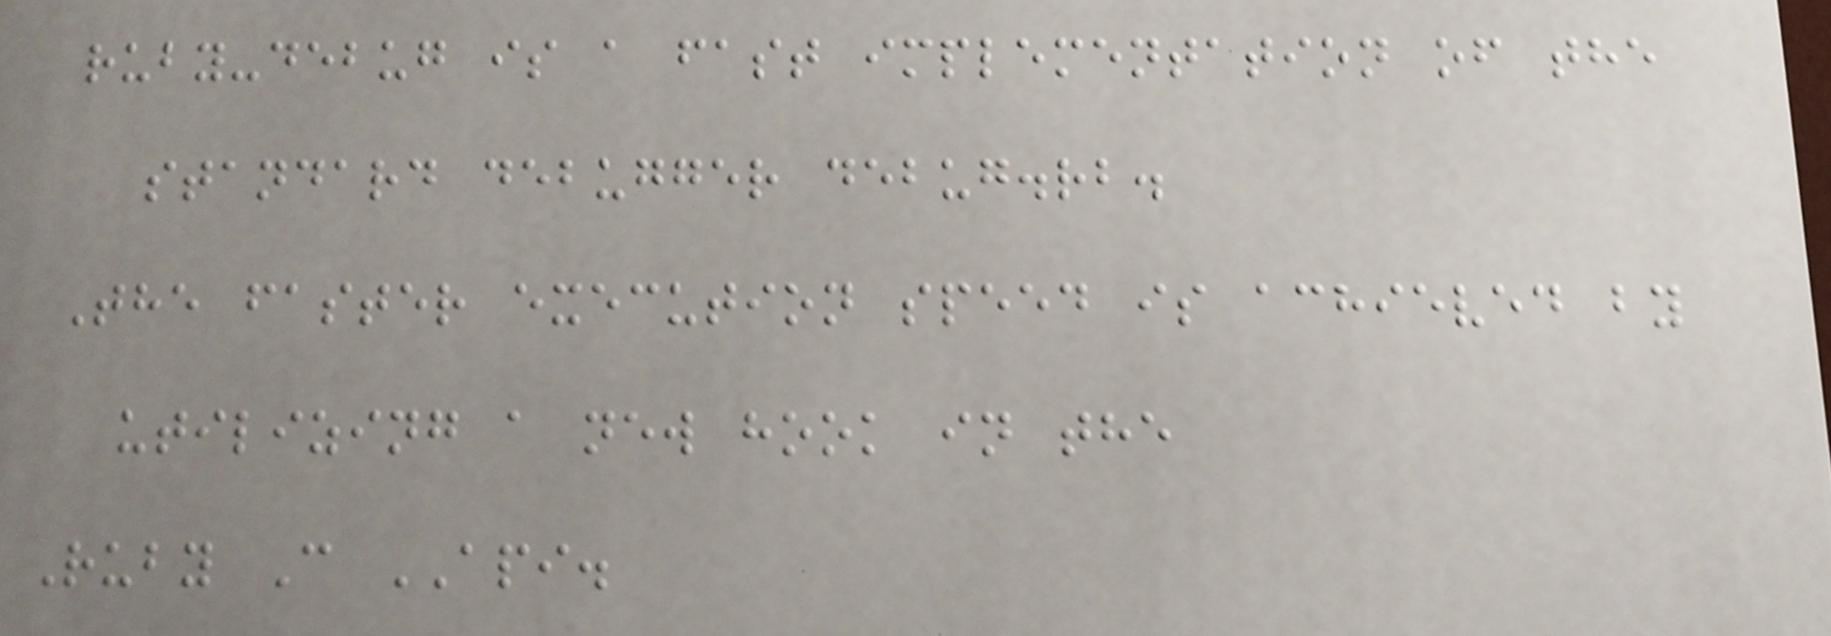ruby-debug is a fast implementation of the
standard debugger debug.rb.
The faster execution speed is achieved by
utilizing a new hook in the
Ruby C API.
